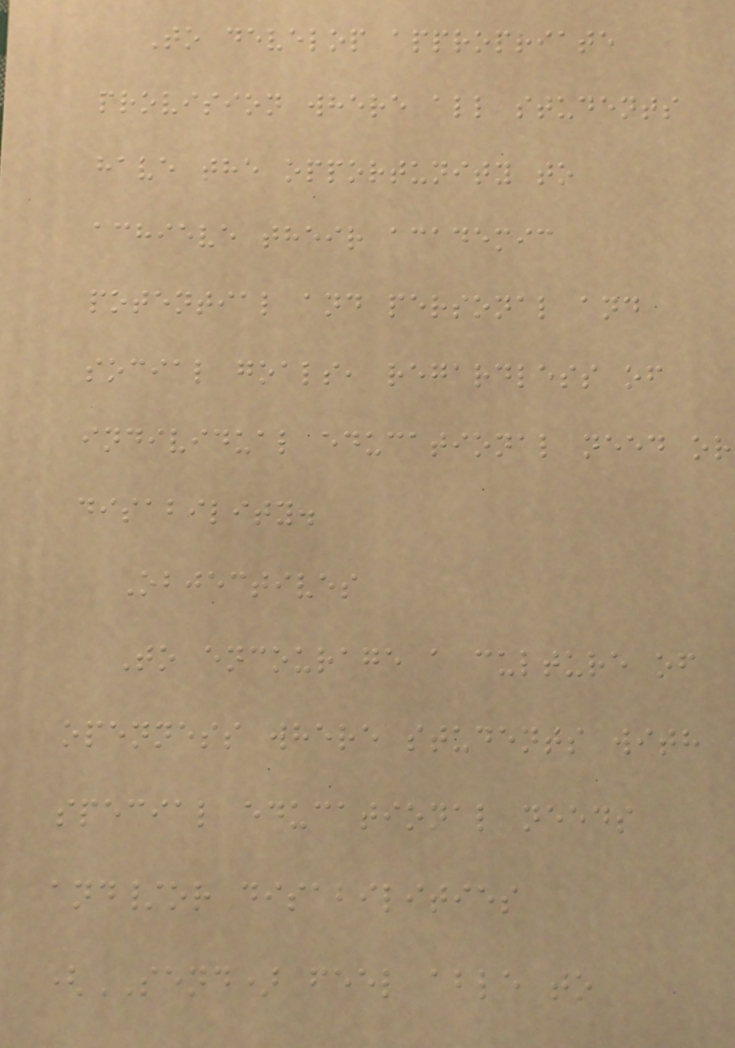To develop appropriate
provision where all students
have the opportunity to
achieve their academic
potential and personal and
social goals, regardless of
individual educational need or
disability.
Objectives
To encourage a culture of
openness where students with
special educational needs
and/or disabilities
(SEND) feel able to
